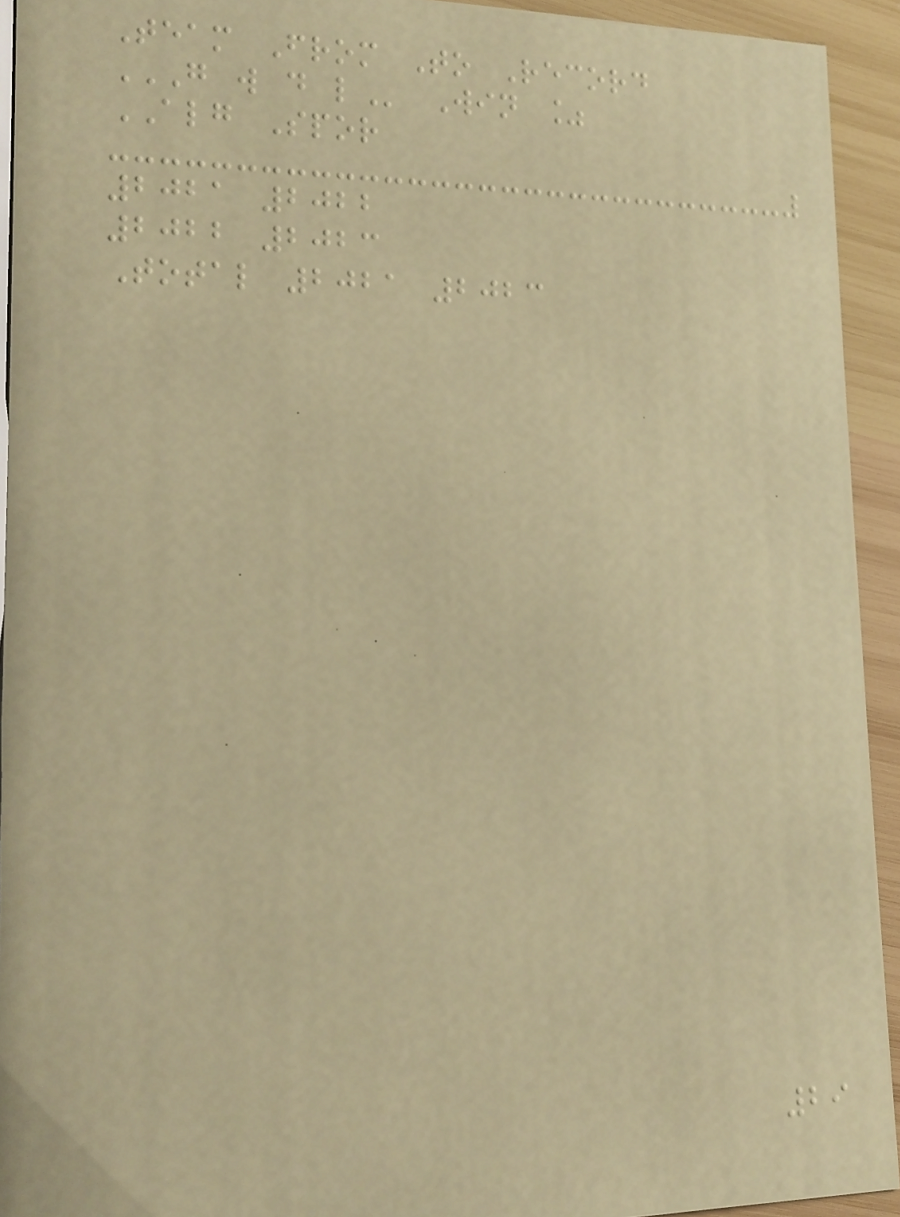Team From To Record
G W D L Win %
ALG Spor
2021 2022
2022 2023
Total 2021 2023
29
